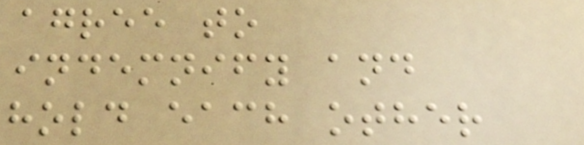agree to
indemnify and
hold each other
